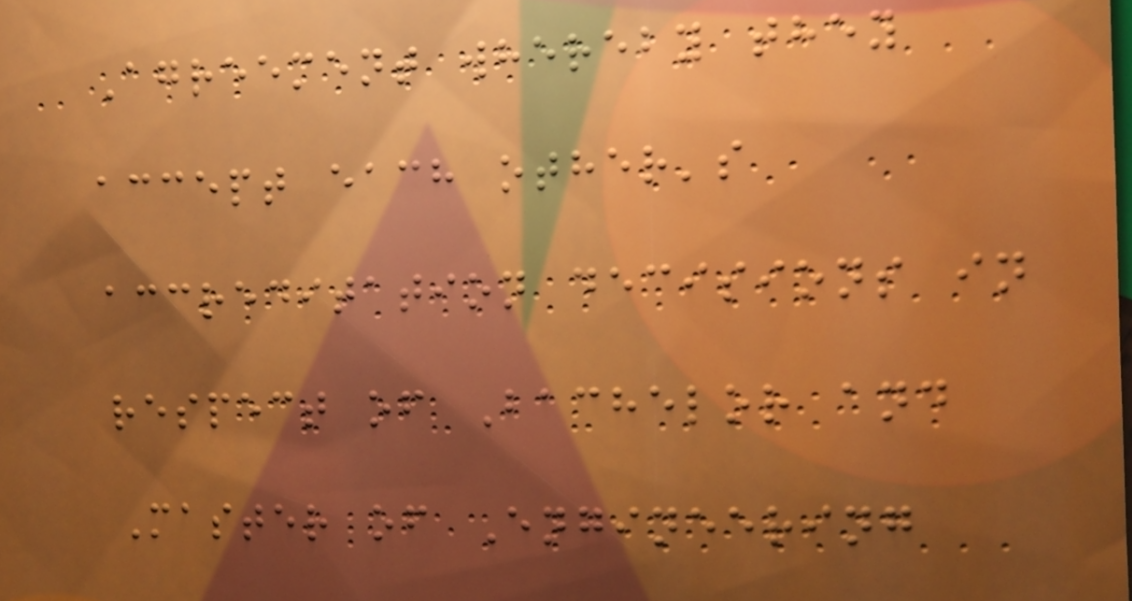Agreement whereby they
accept each other's
accreditation decisions in
respect of Bachelor and
Master of Engineering
